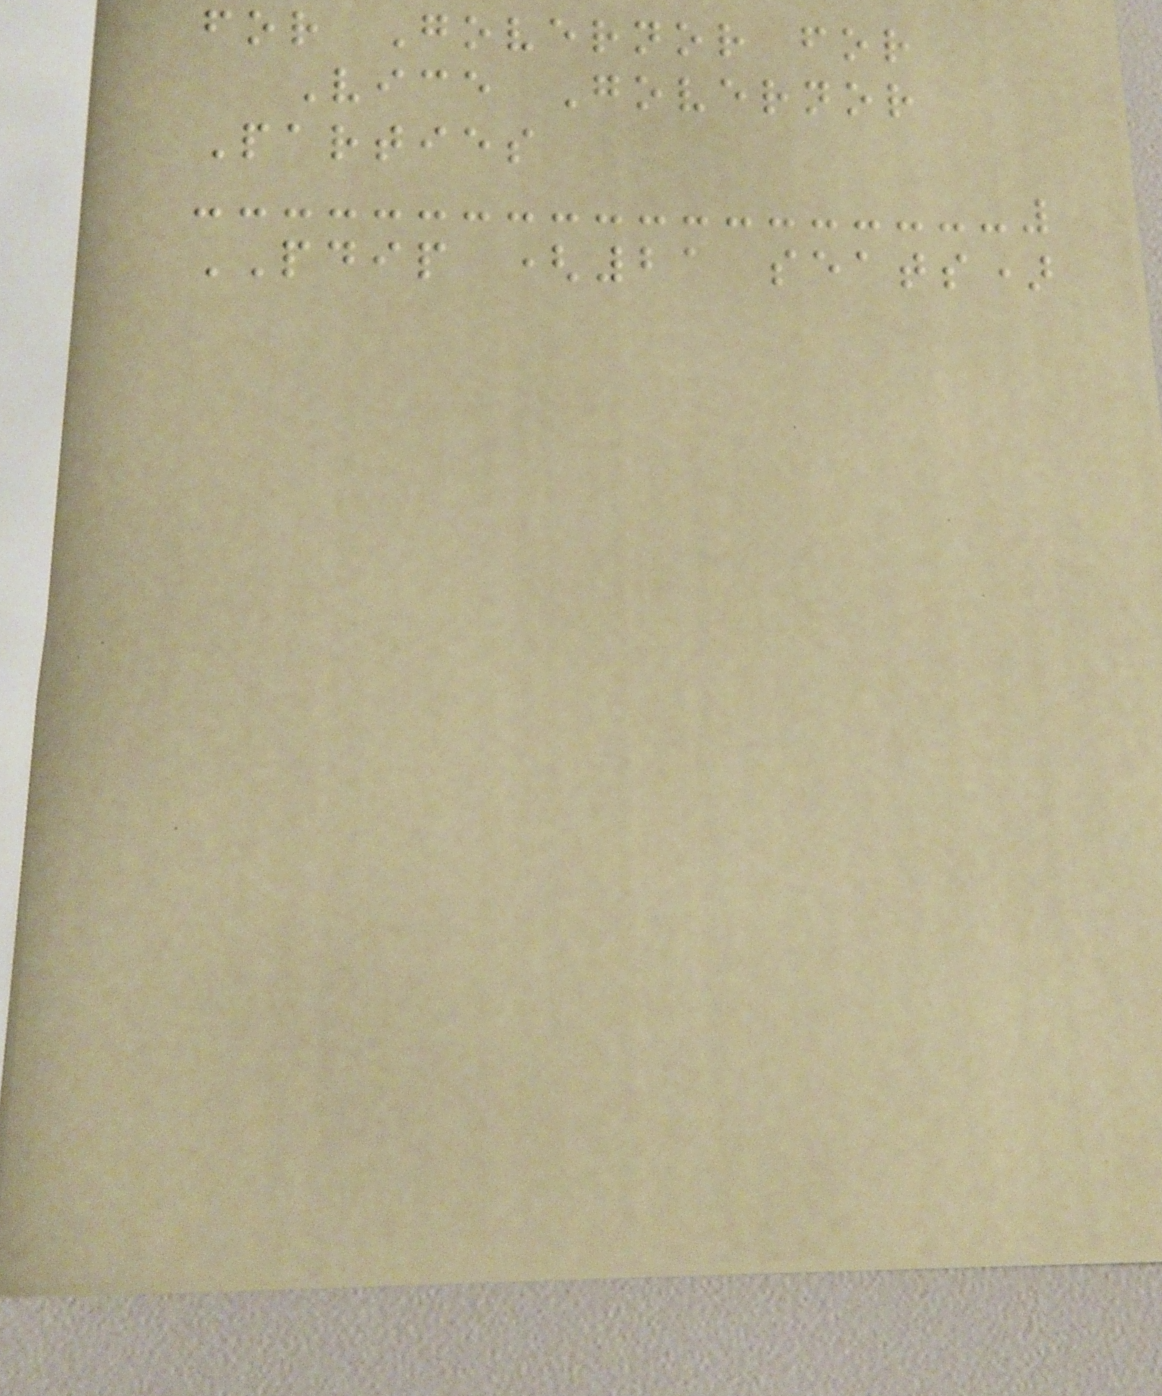for Governor for
Vice Governor
Parties
PDIP (21 seats)
